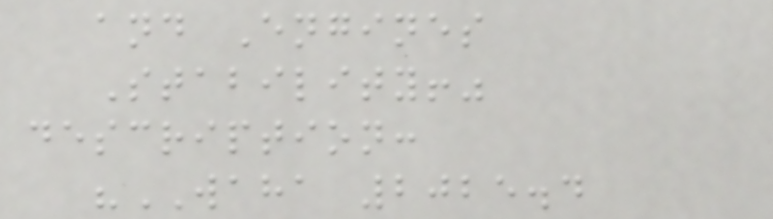and Engines
Stability!"
description:
"WAHA 2025.4
